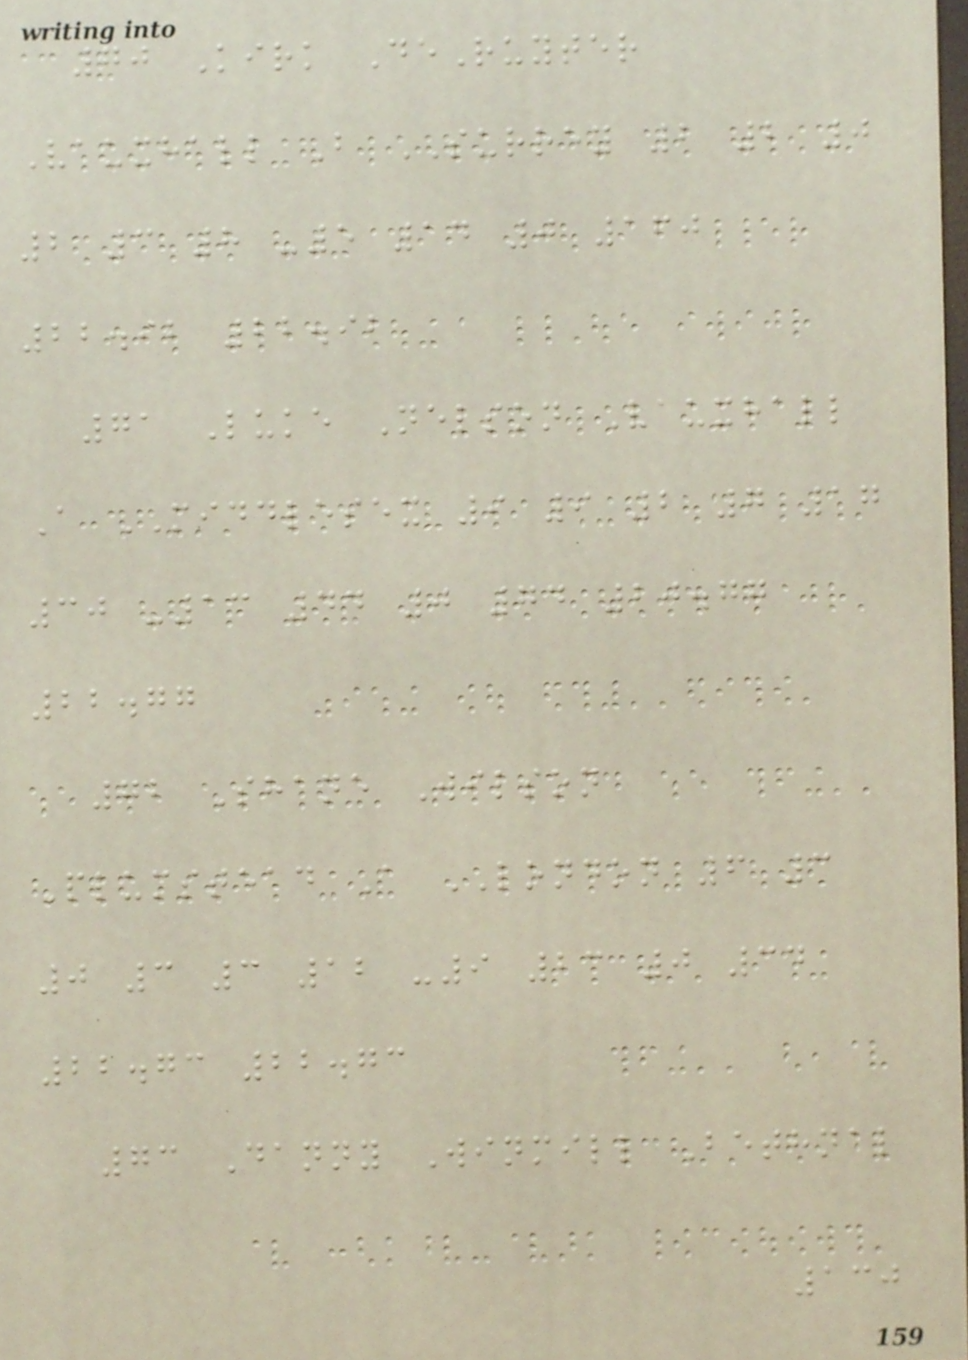70 Kirk DeRuyter
Vauxhall B SURREY 2 2 0
2 3 8 -5 14 0 160
22.92 22.92
71 Luke Nelson Vauxhall
A MIDDLESEX 9 9 2 7 17
30 -13 44 0 74 20.77
22.77
72 Shane Wilson
Plumstead A LONDON 6 3
0 3 3 12 -9 23 0 34
22.73 22.73
73 Danny Winmill Bethnal
130
